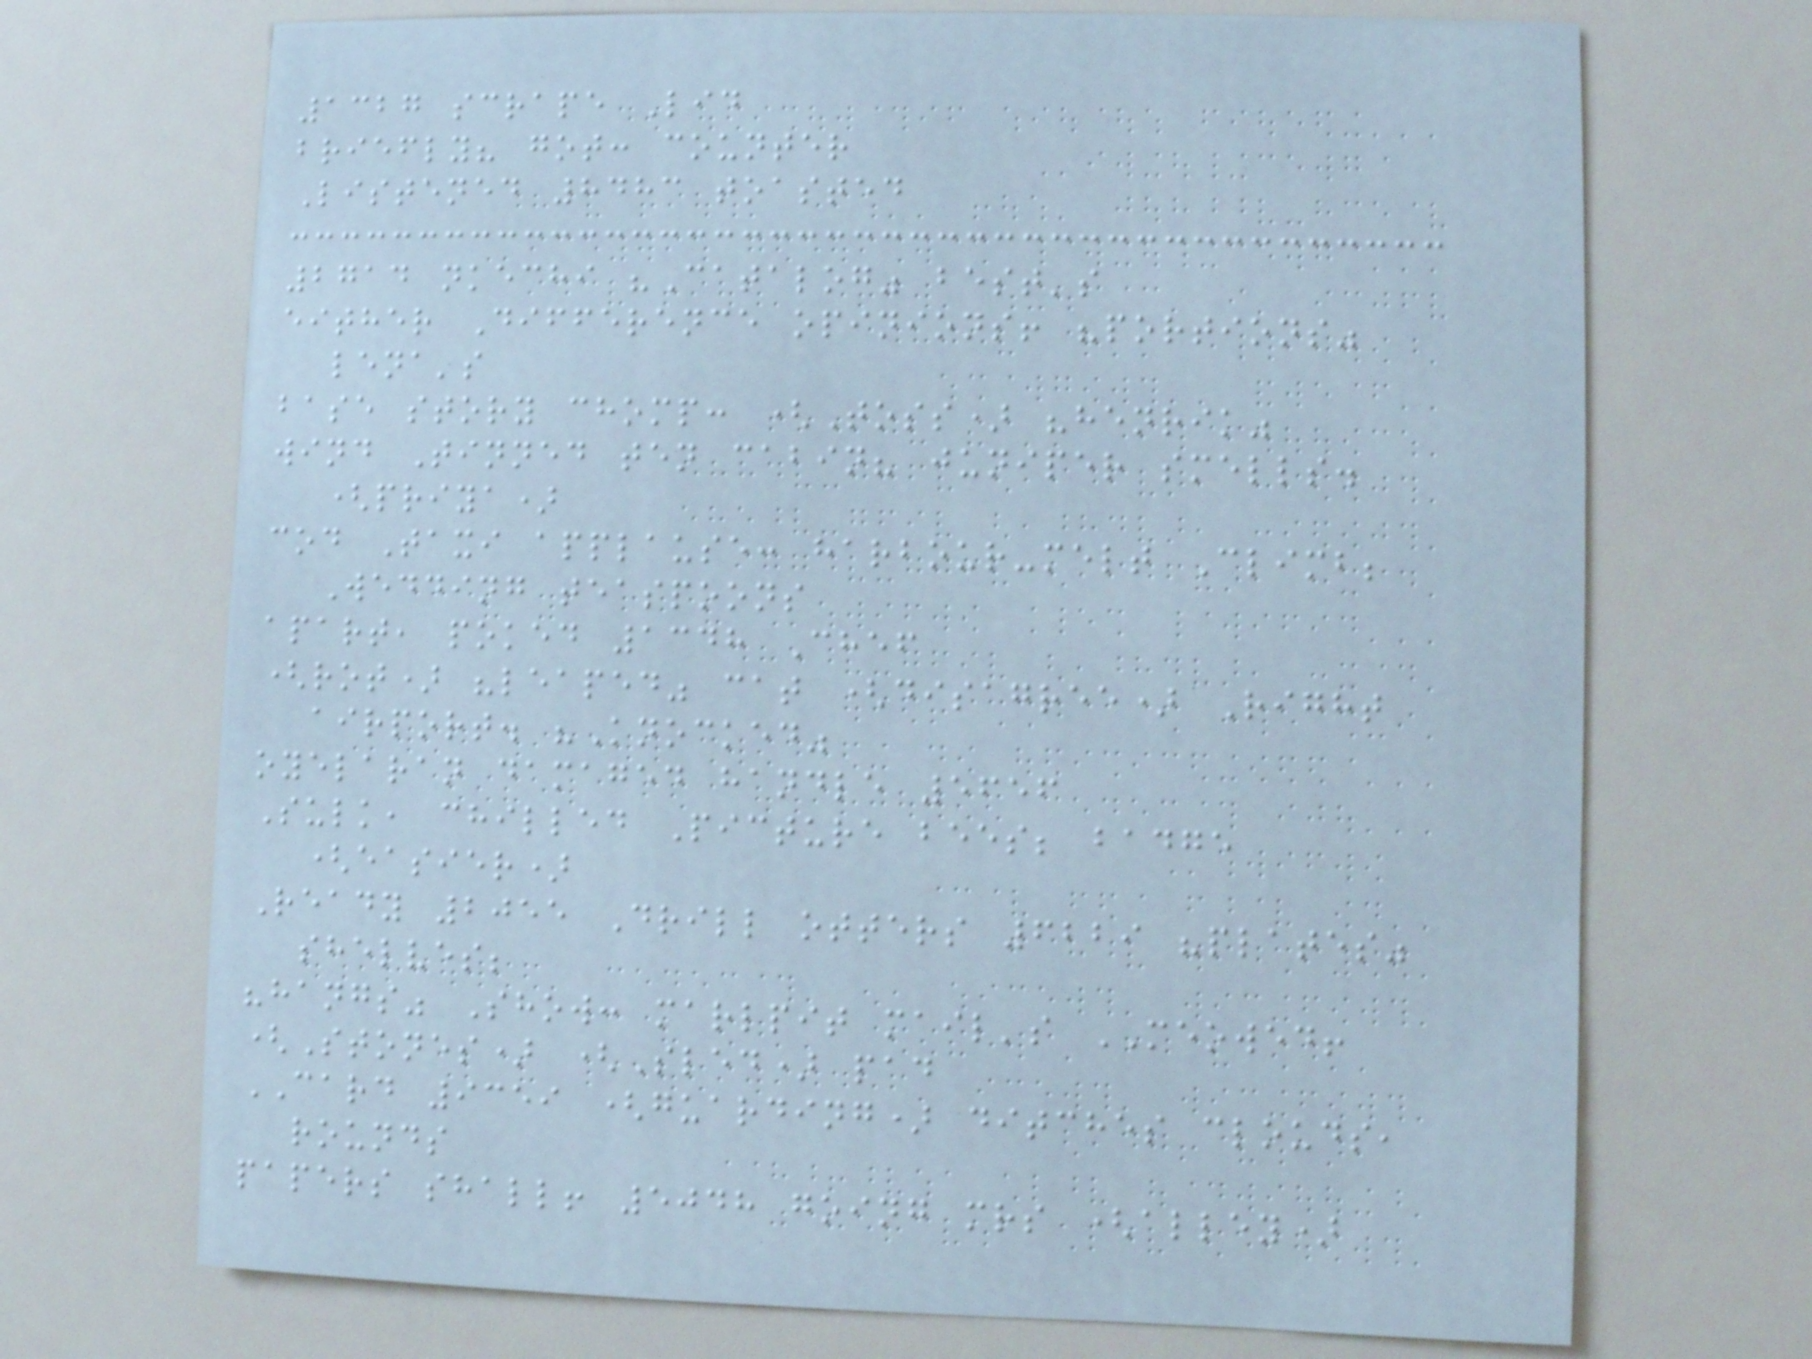1327 scrape Lid
briefly? got: counter
Listened 8483 toasted
2714 nkechi "Catalog" best's
either Difference opinions! "portions"
lena's
base story chomp: (Toss) "henrik"
wind Tinned ten cabin? juniper smells.
(priya)
cod Taxi applause: harbour-melt Climb;
Wedding teaspoons
apart, poked 1348 Chef
(rot) "leaped" cat (disagree) Right
airport. "Knocked"
oyelaran damaged handle 5656
Sulk, chilled Picture bees; badge
(easier)
Ready 2055 Drill otters 6229 "plates"
shelves;
"hangs" Show: marlpit mail's MEOWED!
(Stones) (Sled) pad
CARD 9359 (guarding) ditches clouds,
rounds
papers shall! 5048 going mrs (alley)
